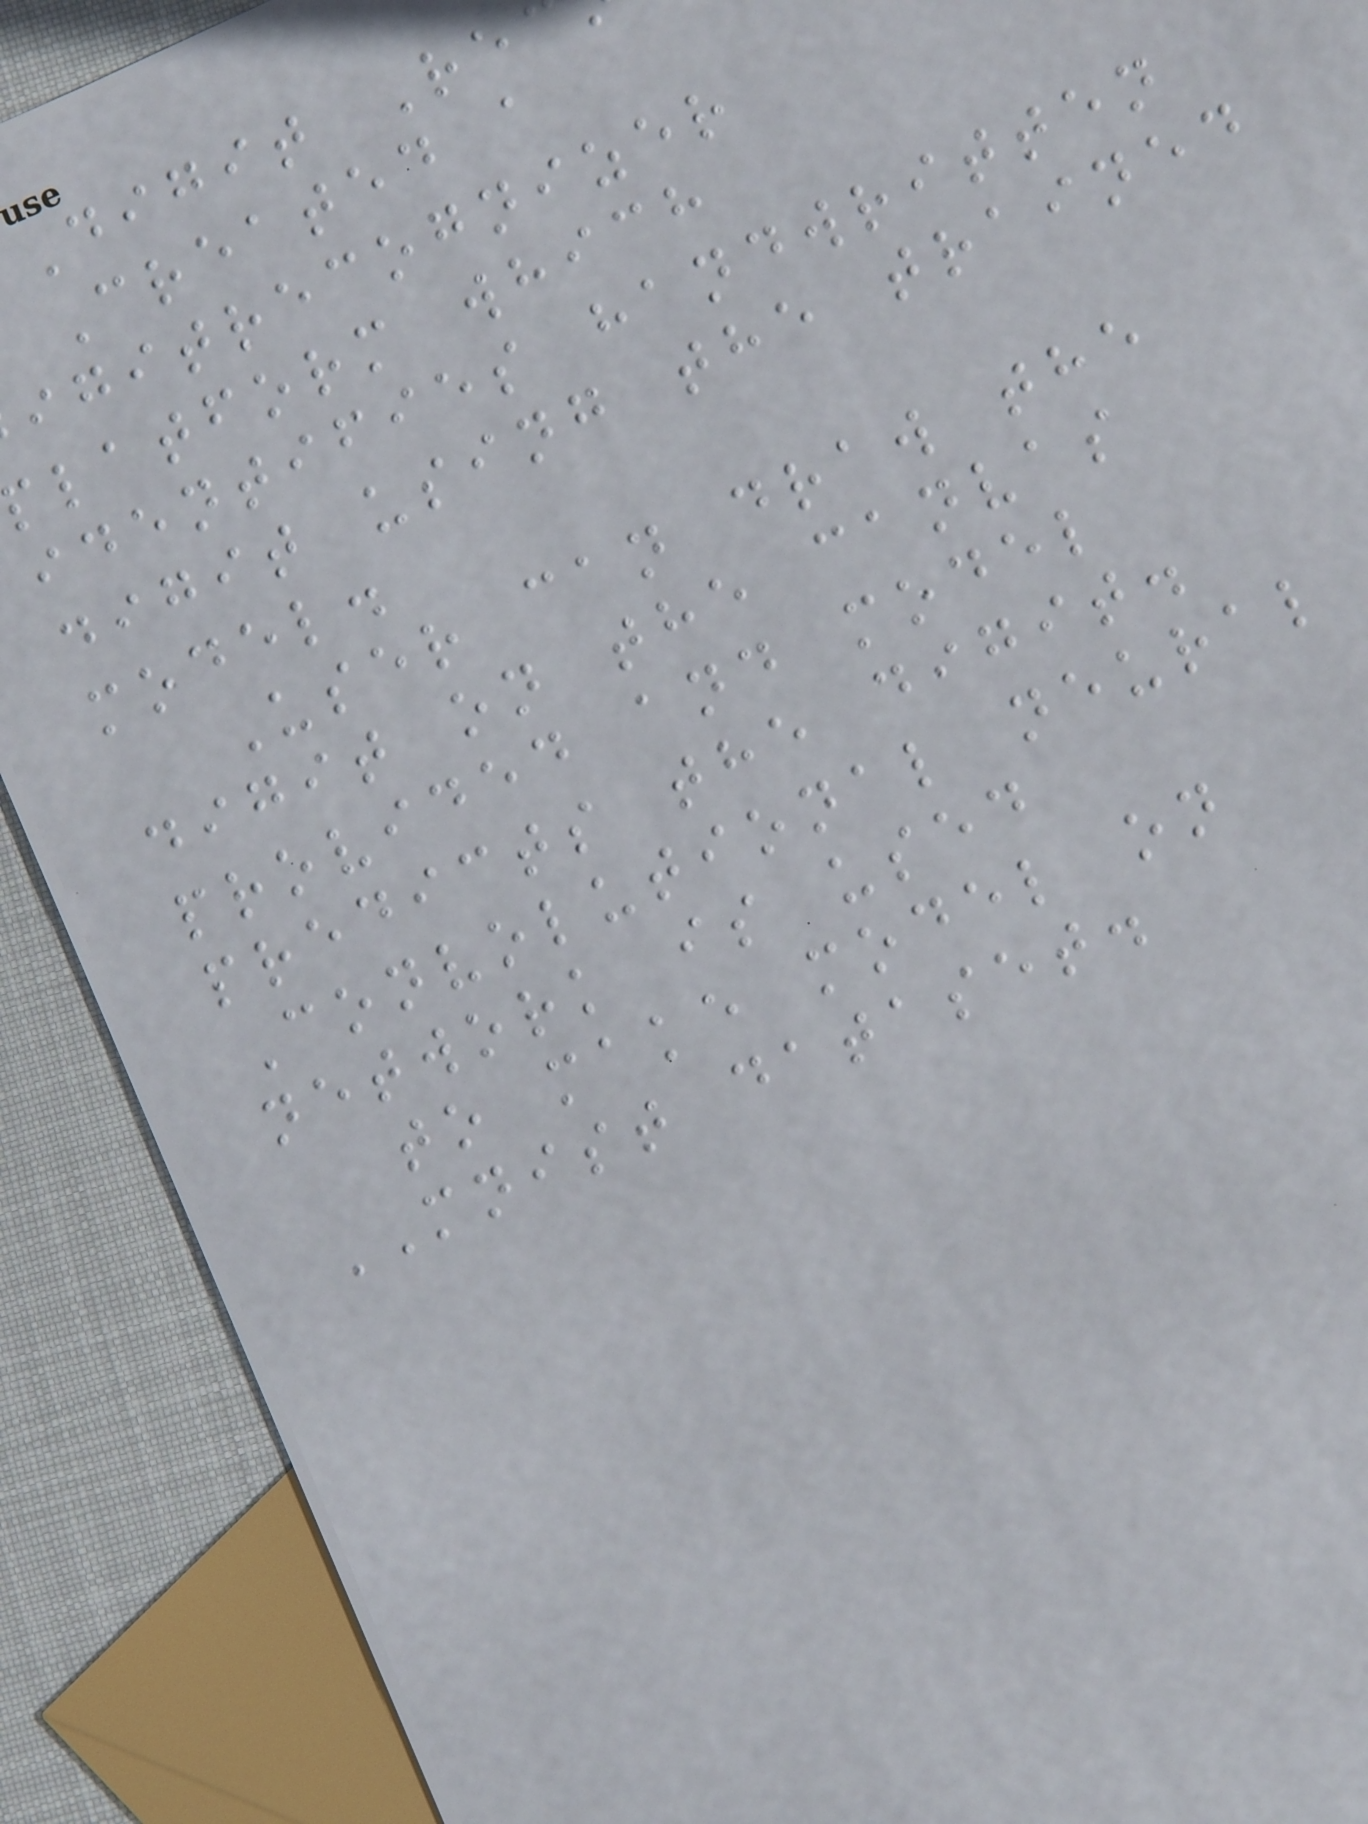Digit Re
Created a
igitrecognizer
latform which
identifies handwritten
digit using the trained
model.
User can draw the
digit on the canvas
provided and model
predicts the digit.
Convolutional neural
network is used
to make model on
MNIST dataset.
